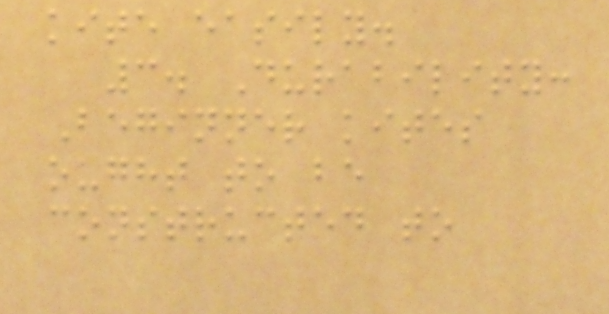kite easily.
3. Durability:
Beginner kites
ought to be
constructed to
